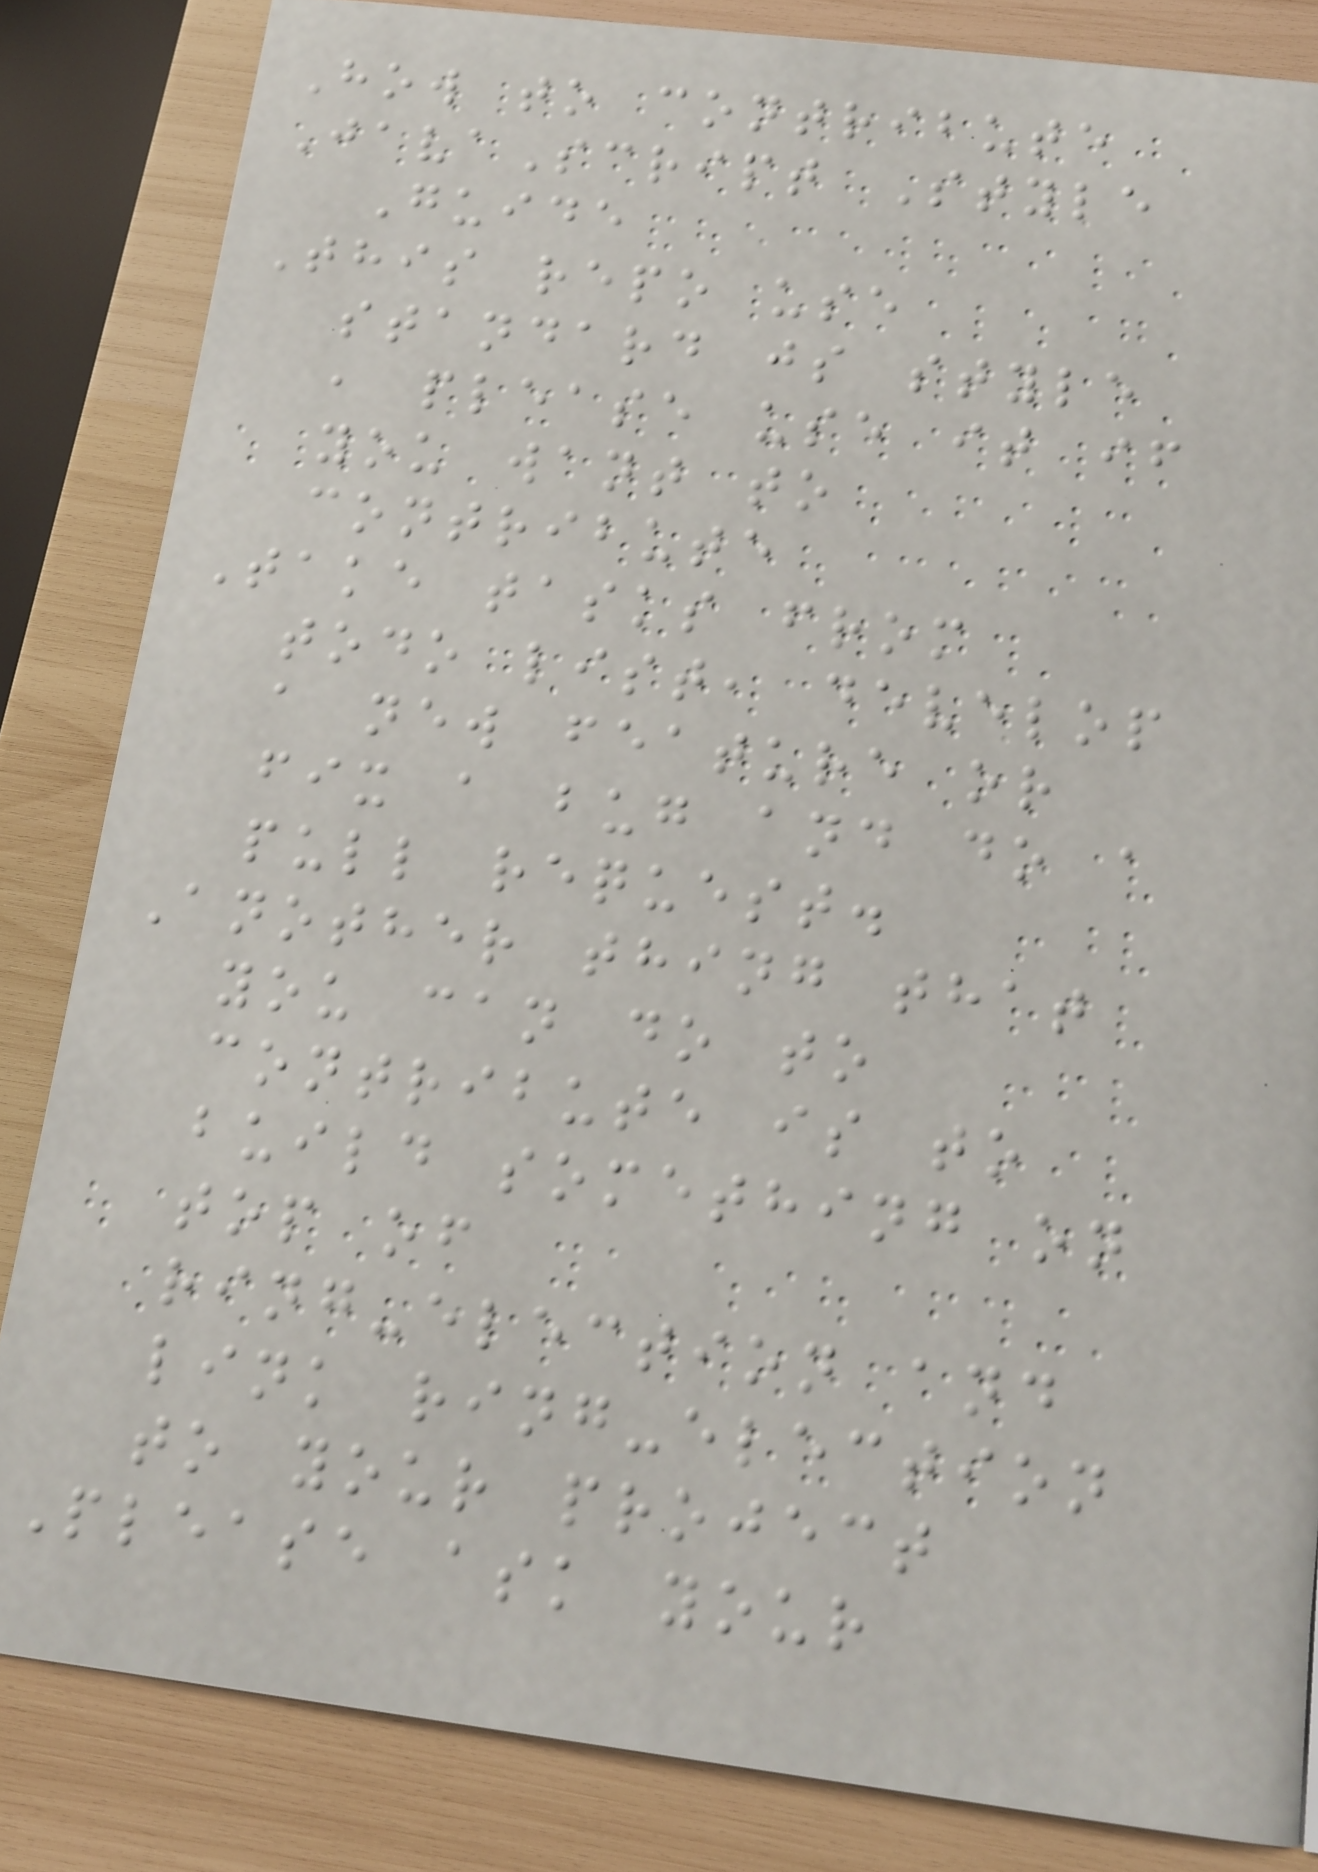How to contribute
JavaScript Style
Guide
This repo use
standard js style
, please use it if
you want to
contribute
Take tasks from
todo list, develop
a new feature or
fix a bug and do a
pull request.
Another thing that
you can do to
contribute is to
build something on
top of
ring-election and
link ring-election
to your project
Please ask your
